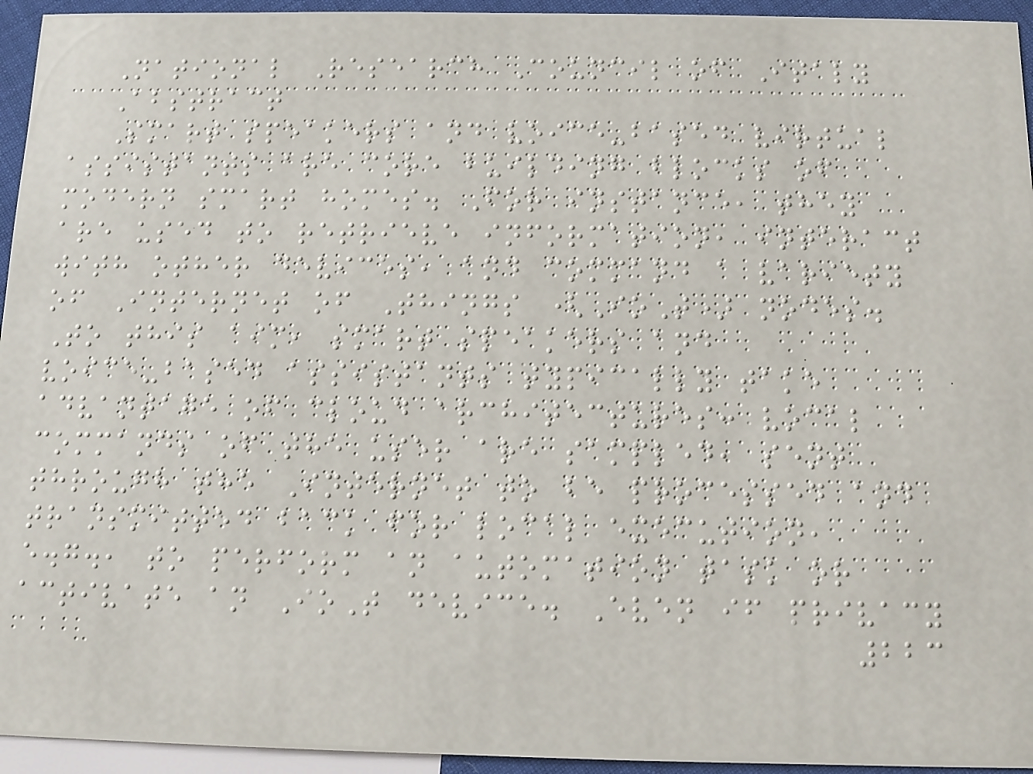National Research Council of Italy
Abstract
Smart speakers and voice-based virtual
assistants are core building blocks of
modern smart homes. For instance, they
are used to retrieve information, interact
with other devices, and command a variety
of Internet of Things (IoT) nodes.
To this aim, smart speakers and
voice-based assistants typically take
advantage of cloud architectures: vocal
commands of the user are sampled, sent
through the Internet to be processed and
transmitted back for local execution,
e.g., to perform an automation task or
activate an IoT device. Even if privacy
223
